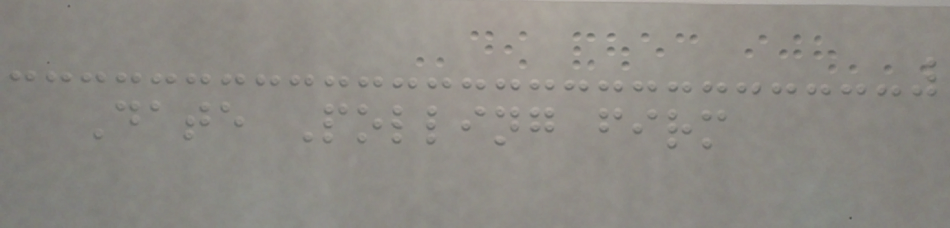Date Polling firm
